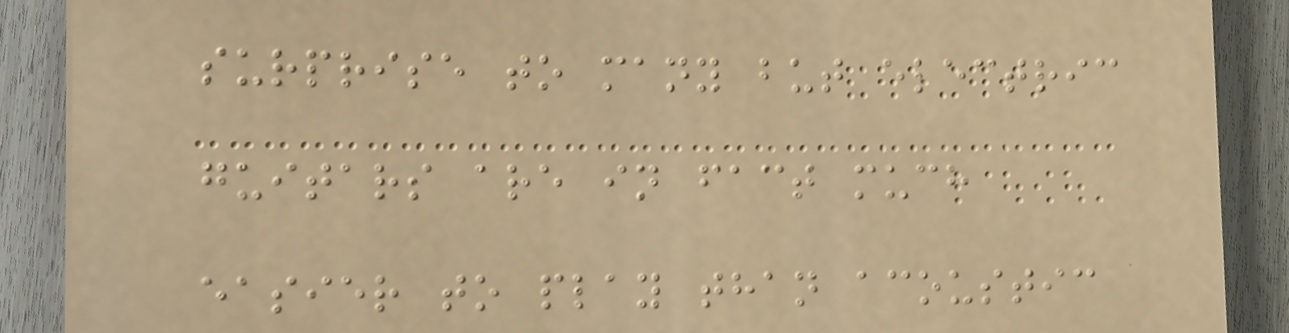surprise to many but electric
guitars are in fact much
easier to play than acoustic
